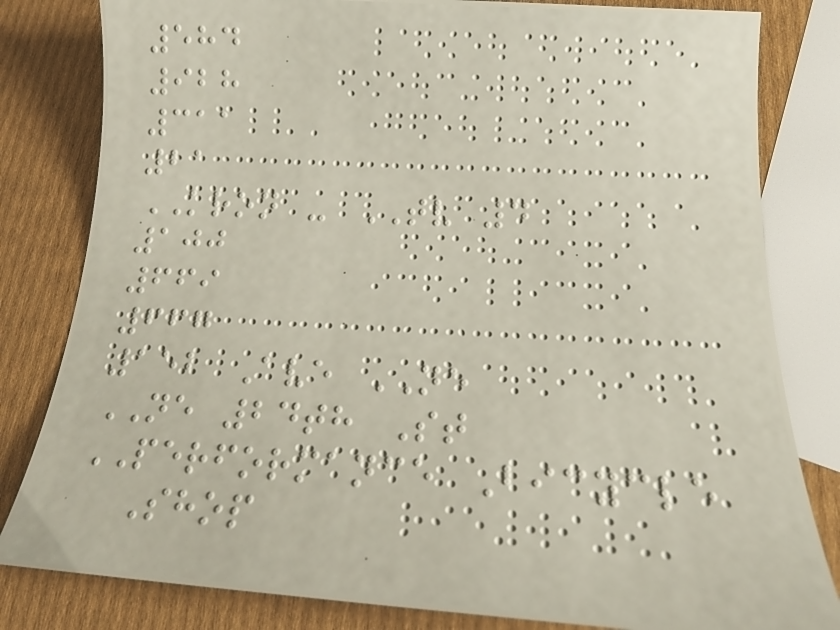584
928
311
21
KRON - TV 4
100
669
667
152 Ave NE
NE 24th St
PERFORMANCE Bicycle
Shop
